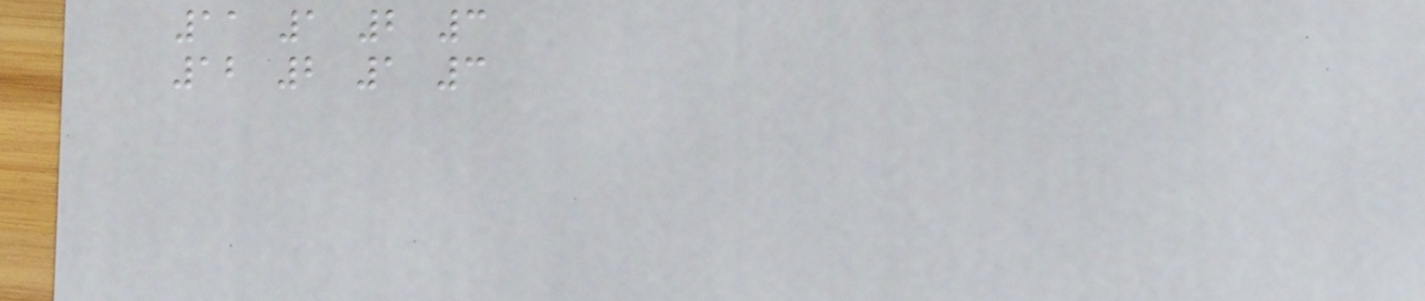11 1 2 3
12 2 1 3
